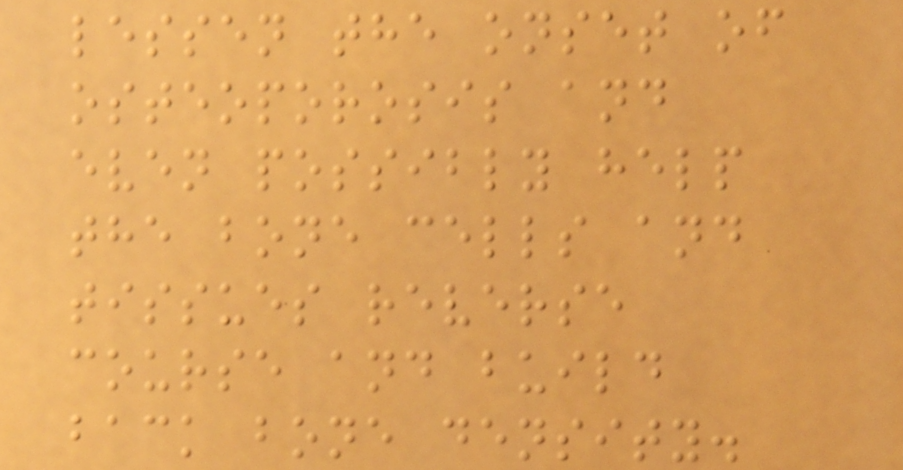lessen the onset of
osteoporosis and
even possibly help
the bone cells and
tissues reverse
course and build
back bone density.
